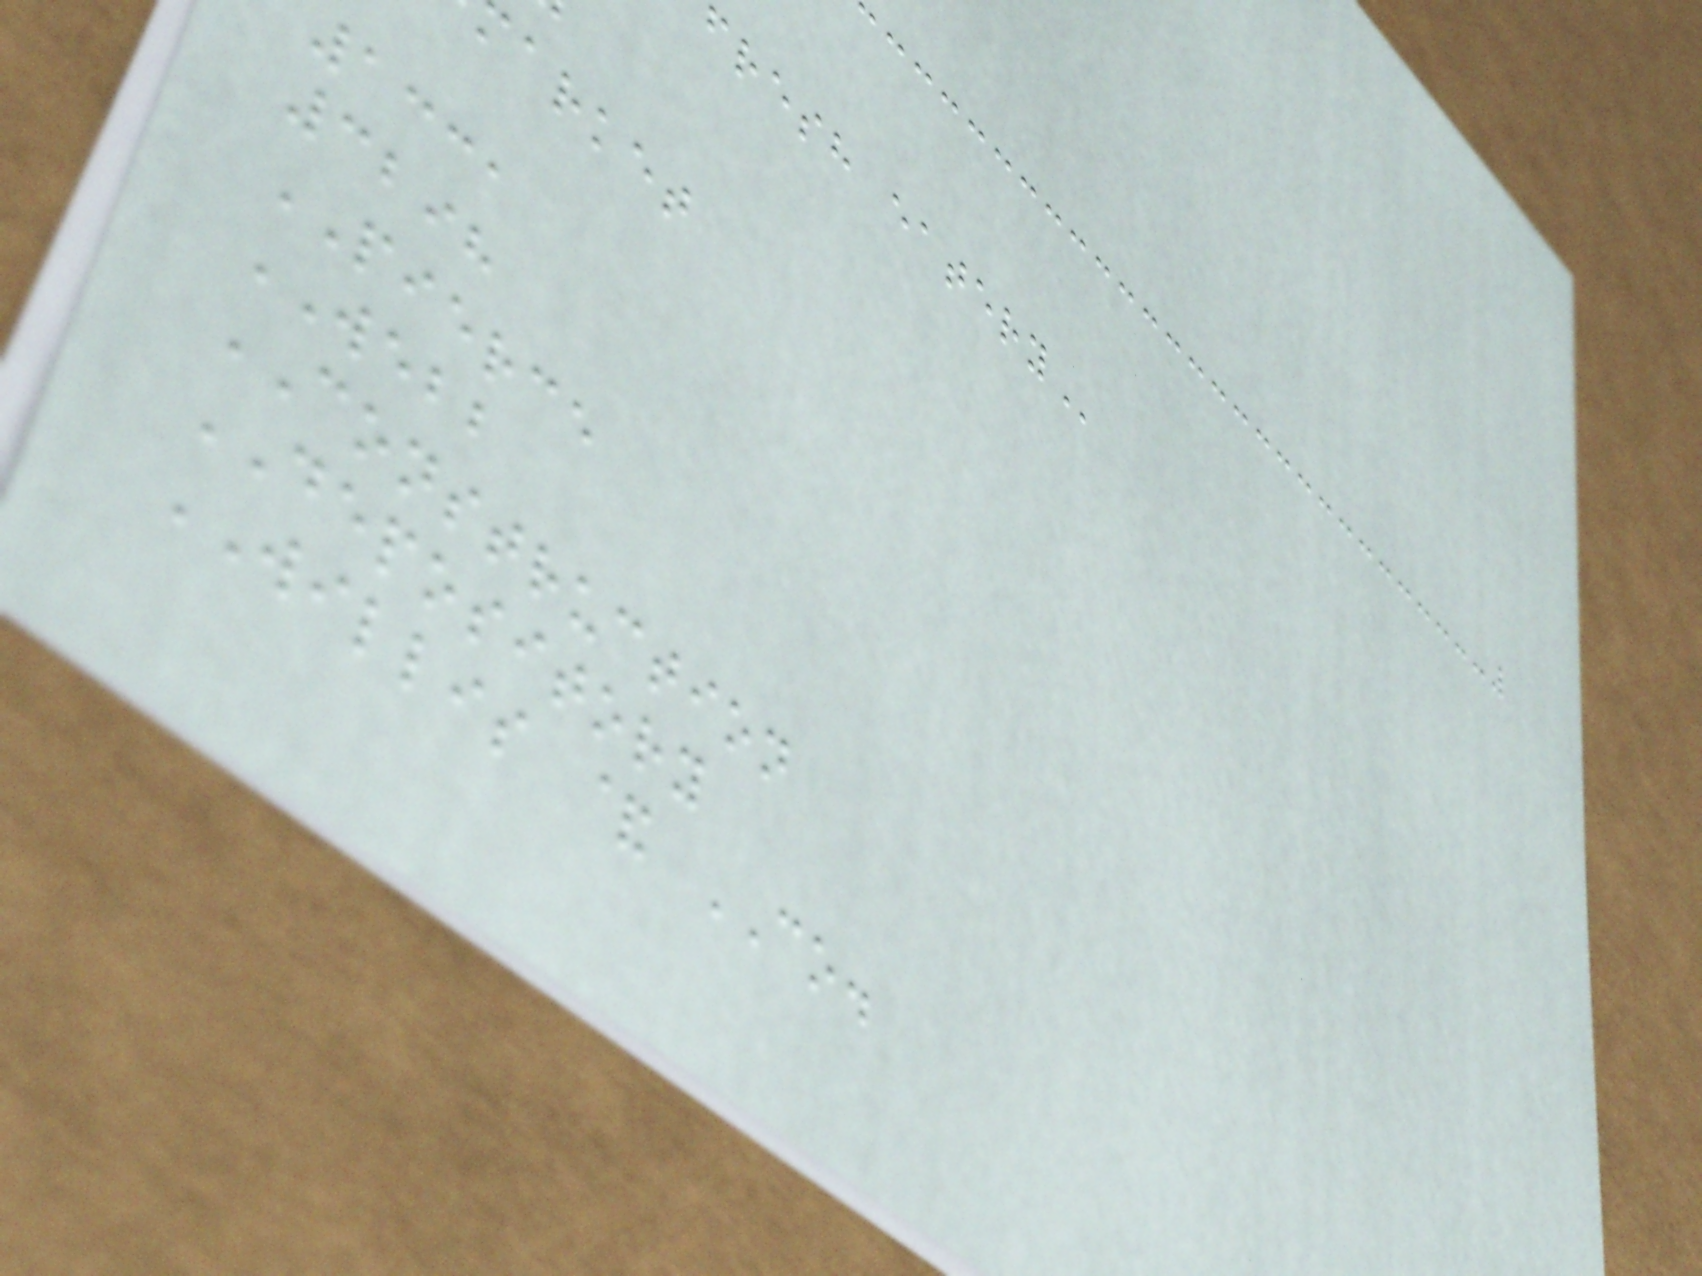arket
1331
3298
PIERCE
WEBB
CONSTRUCTION
DEPOSITORY
WILLIS & CO.
